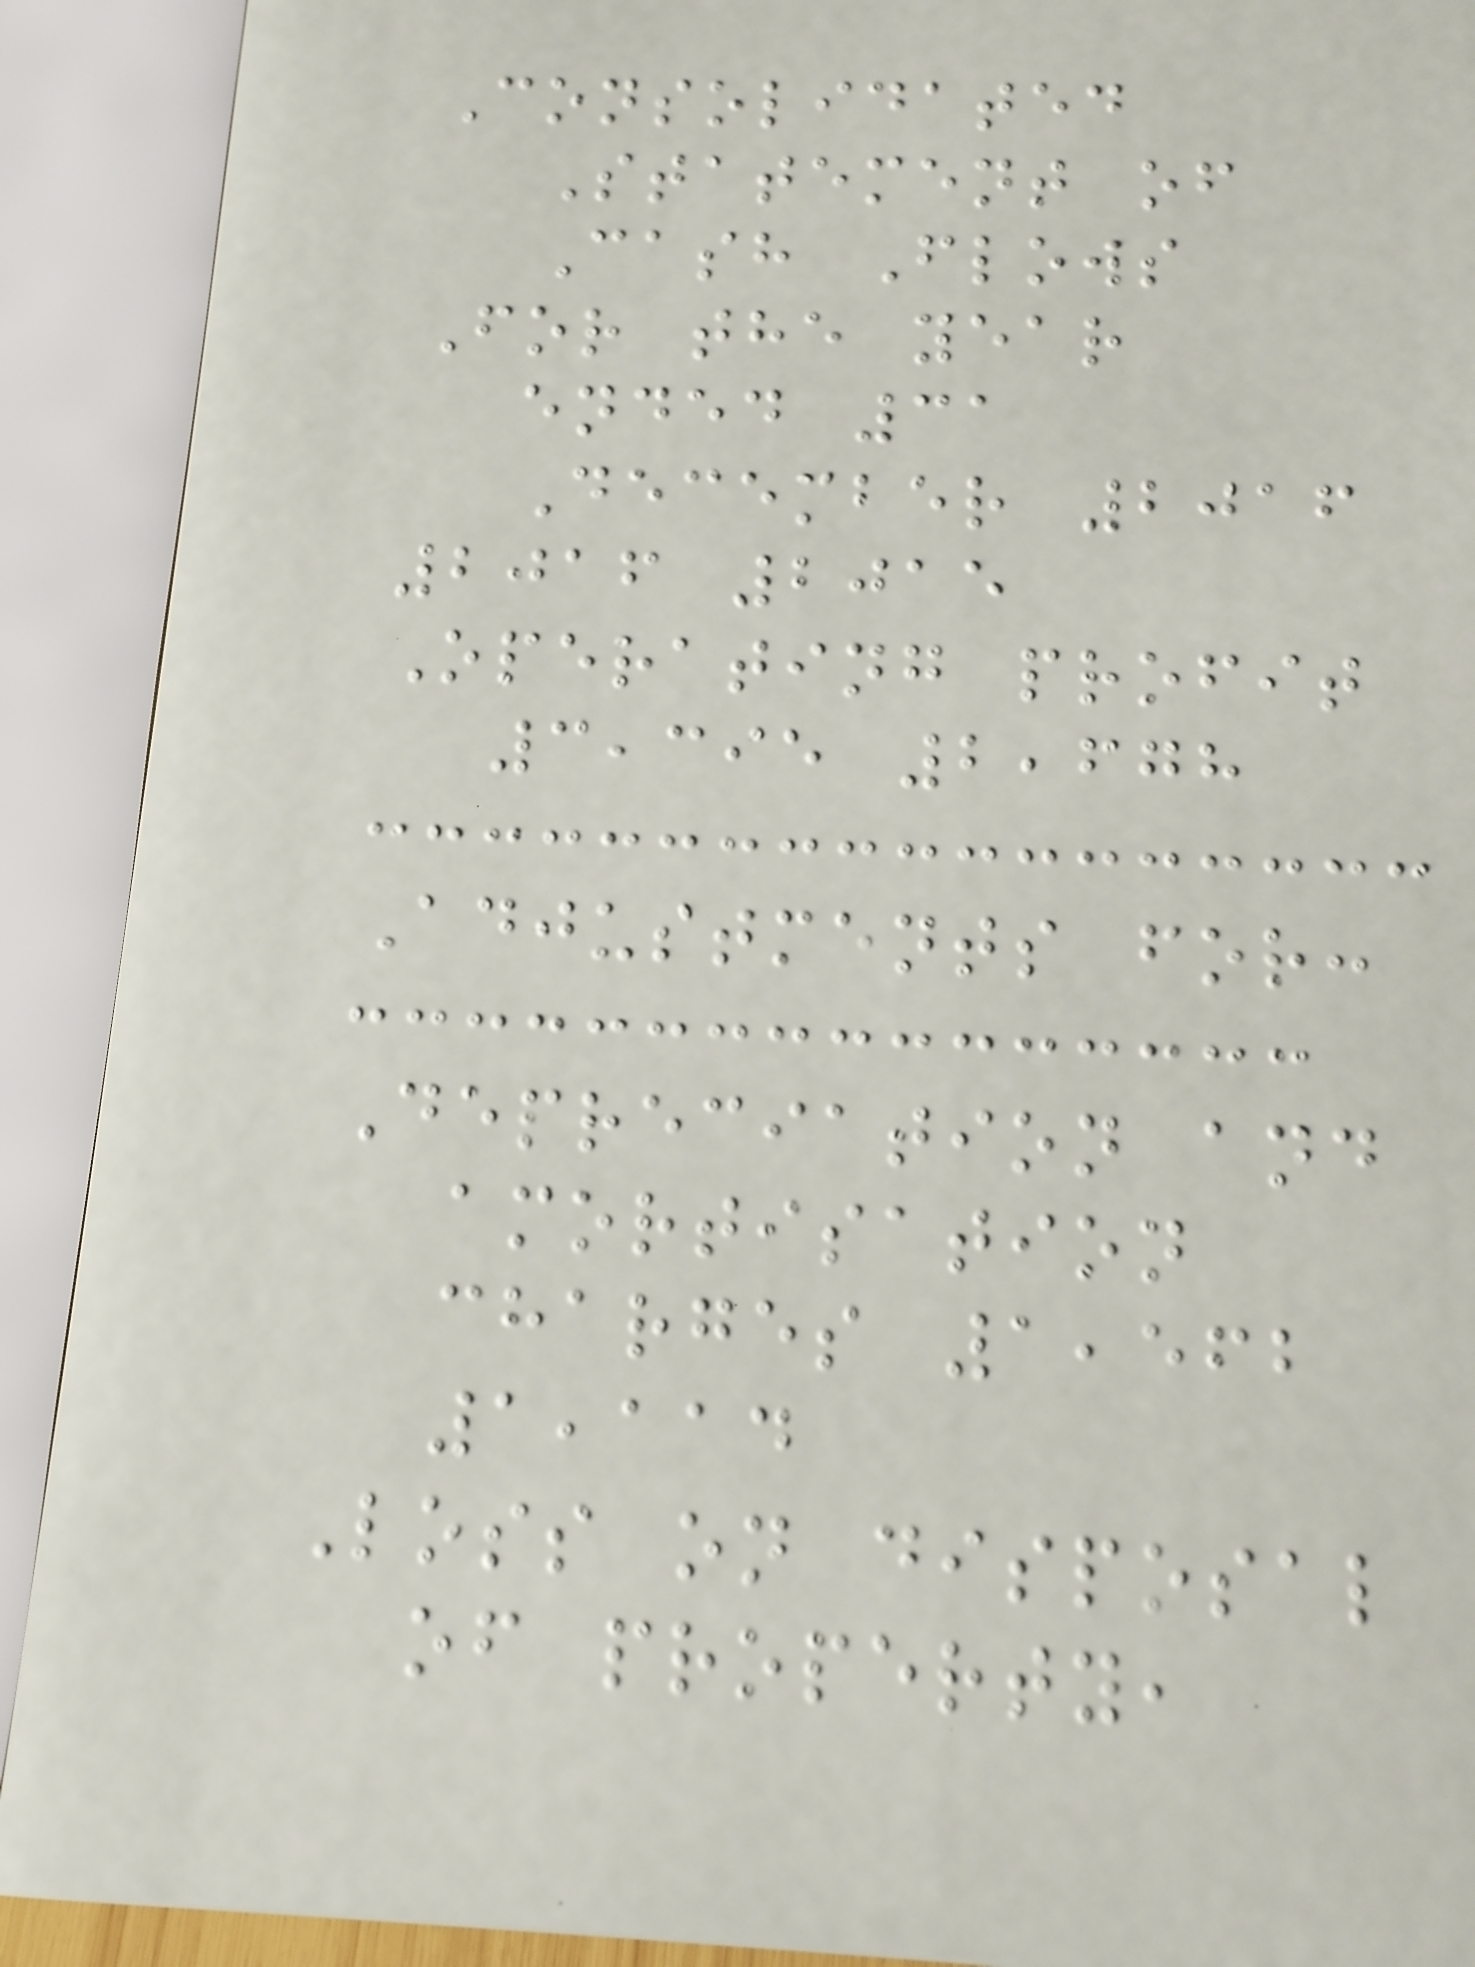Consolidated
Statement of
Cash Flows
For the year
ended 31
December 2016
2016 2015
Operating profit
3,395 2,678
Adjustments for:
Depreciation and
amortisation
charges 1,562
1,114
Loss on disposal
of property,
